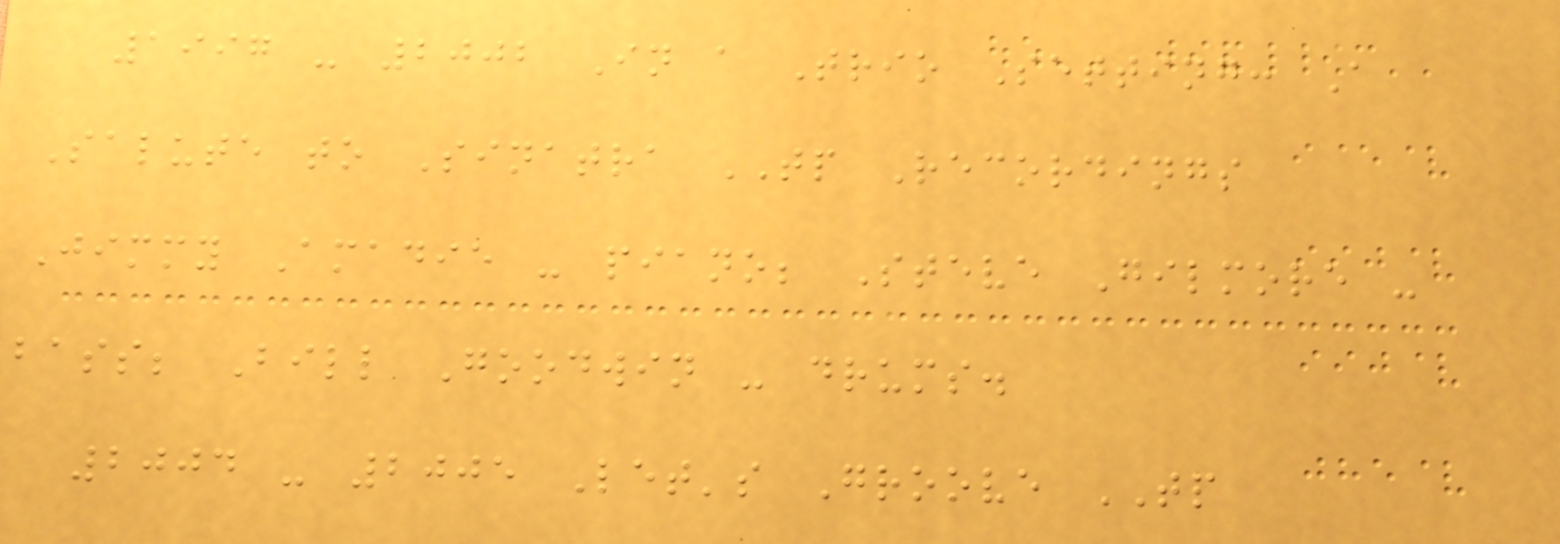1997 - 2002 In a Trio Setting: A
Salute to Sinatra TP Recordings
Jimmy Amadie - piano; Steve Gilmore -
bass; Bill Goodwin - drums.
2004 - 2005 Let's Groove TP
